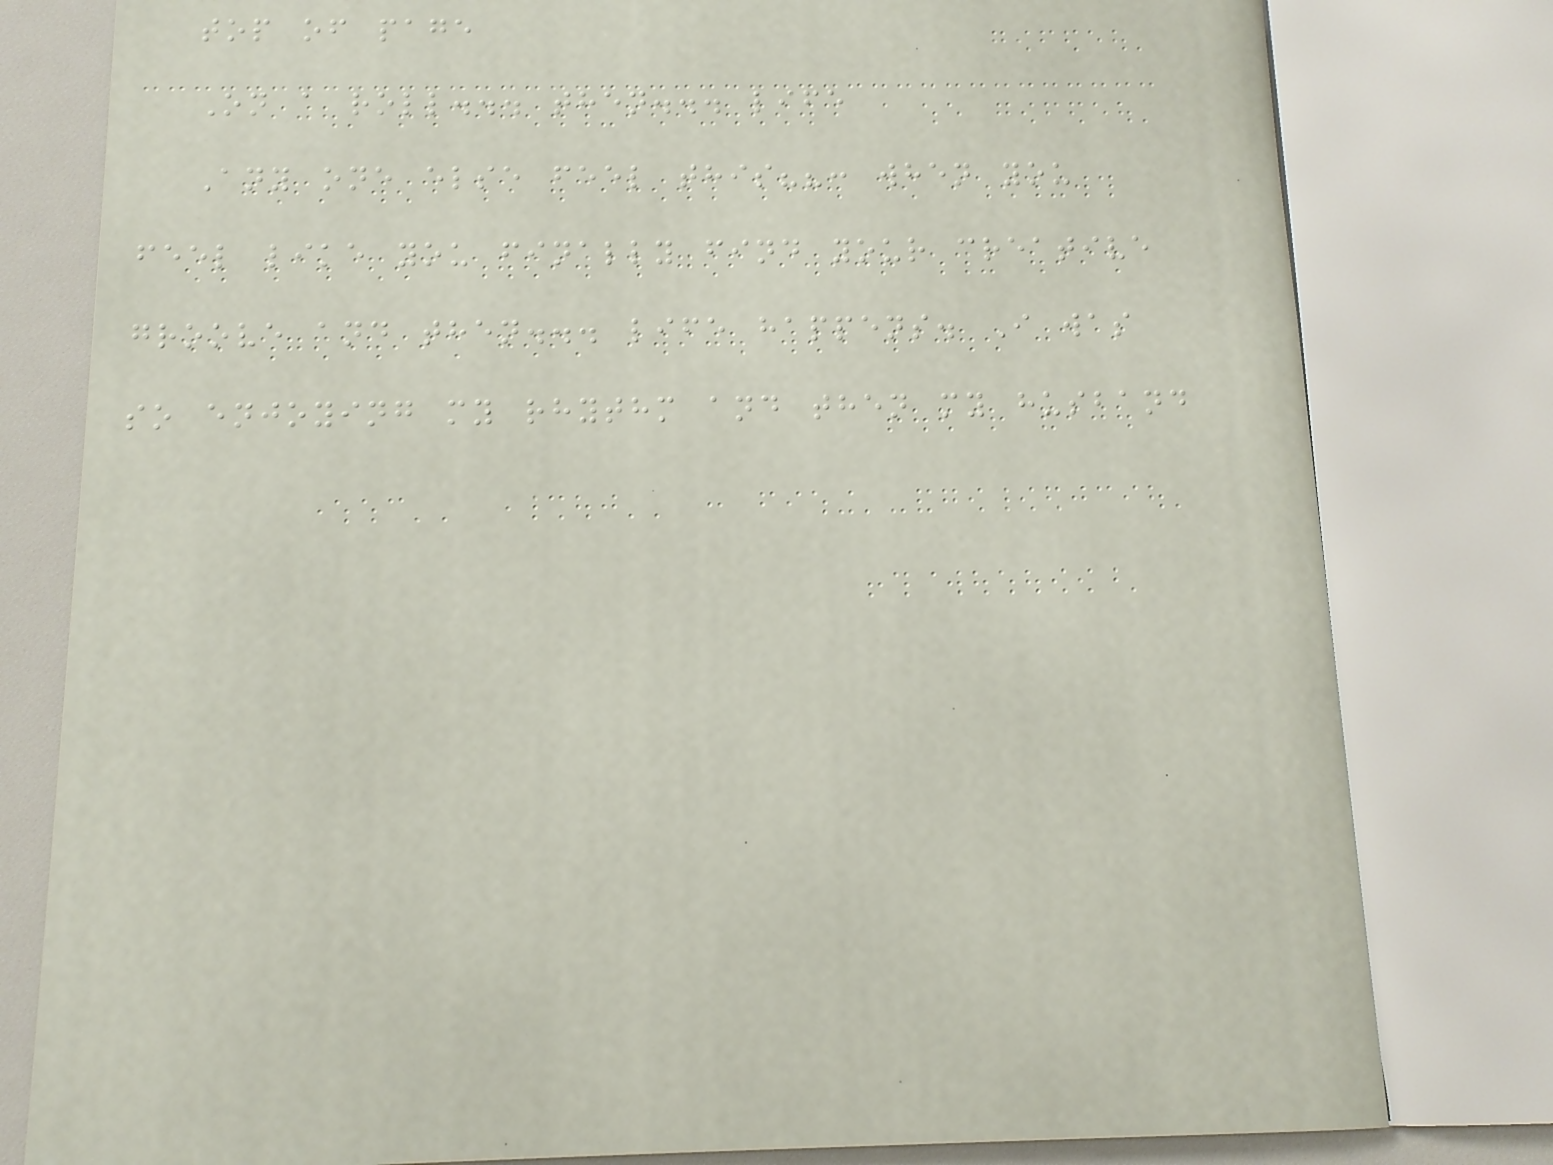top of page
On a roll... then... life
Any one else feel this??: when you
feel like you finally find your creative
groove and then... life happens. I was
so enjoying my rhythm and then my husband
